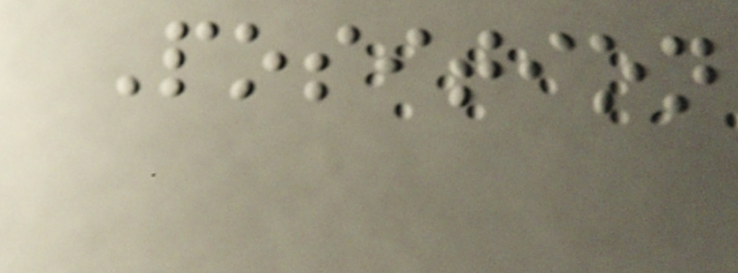Position
